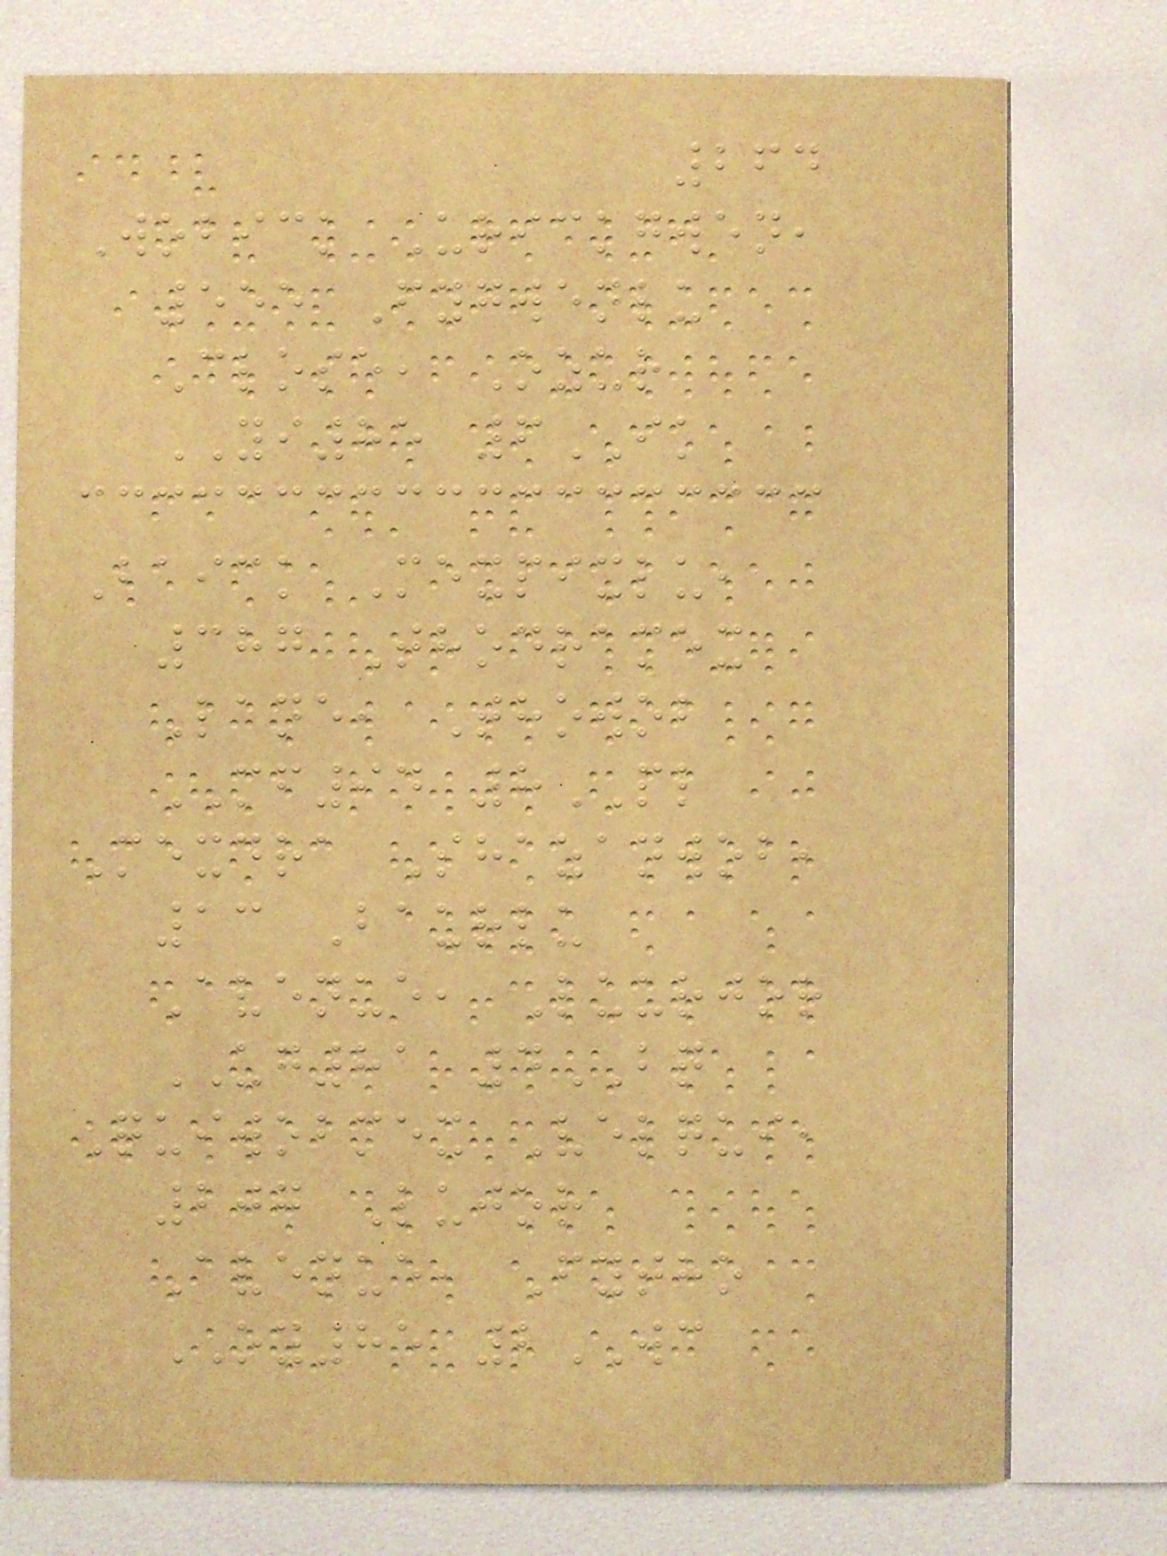264
Wobick Urickgwen,
555 Fygwenlu
Close, Ozur
YI85 6IK
Baick Mexpixlu,
387 Thodramex
Lane, Thowob
MF94 8PL
Mexdra Shazanwob,
13 Baurlu
Avenue, Luurjor
UG81 4BQ
Quiwobmex Velqui,
207 Lujor
Avenue, Fytho
OY85 2WC
